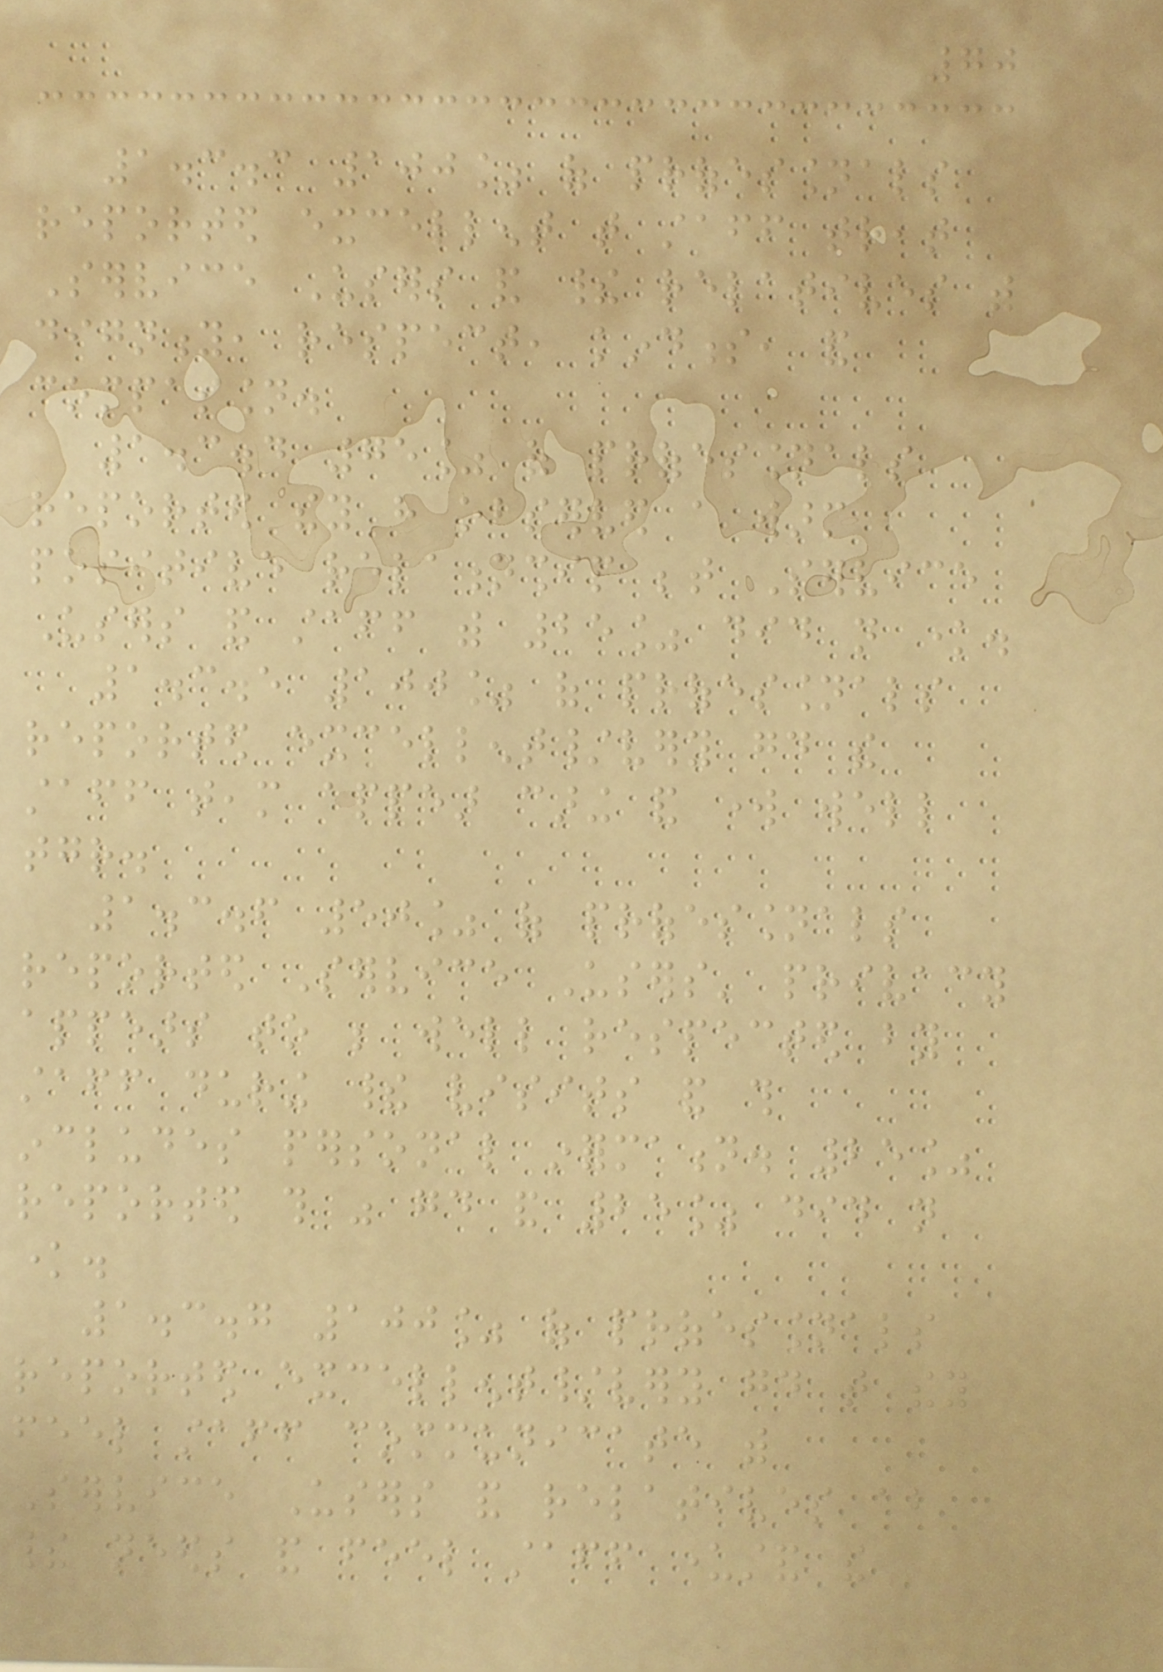70
1.3.3 100% of professionals
reported excellent that staff treat
Service Users and their relatives with
dignity, respect, kindness, and
compassion.
1.3.4 75% of professionals
reported they have observed a warm
positive relationship between Service
Users and staff with 25% did not know.
1.3.5 100% of professionals
reported excellent/very good the
staff team appear caring and work well
together.
1.3.6 50% of professionals
reported Service Users' privacy
appears to be well respected by
staff during their visits and this
includes personal information. 25%
reported this was good and 25% did not
know.
1.3.7 100% of professionals
reported excellent/very good that they
feel staff communicate with
Service Users and relatives about
their needs and feel staff understand the
